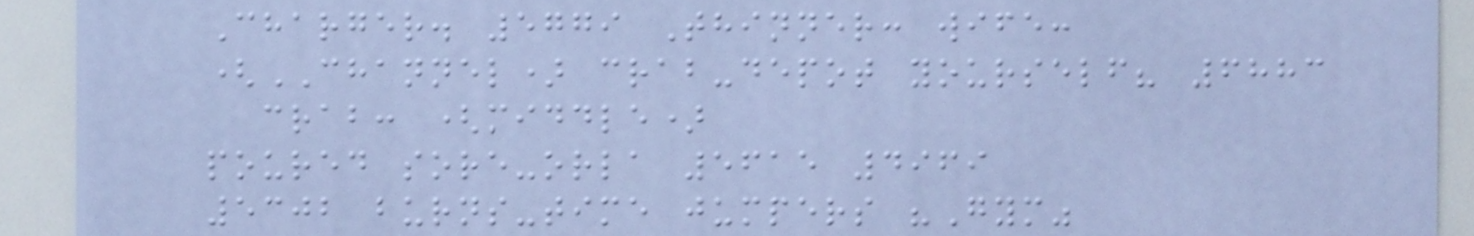Charger. 5779 Thinner: wife:
(CHANNEL) crab-depot yourself? 6883
crab: (middle)
poured sore-orla 5615 4969
5302 burns-time jumpers "Gym"
